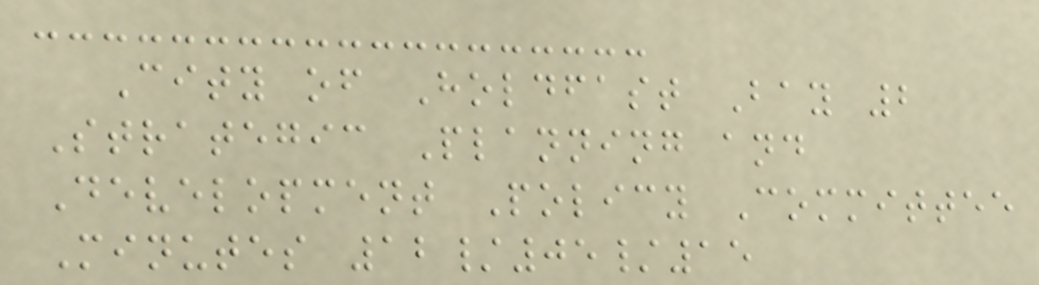City of Holdfast Bay 2
Strategic Planning and
Development Policy Committee
Minutes 12/05/15
